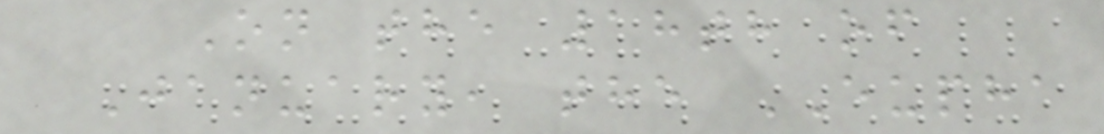On the 18th of
January, the EUPHA
